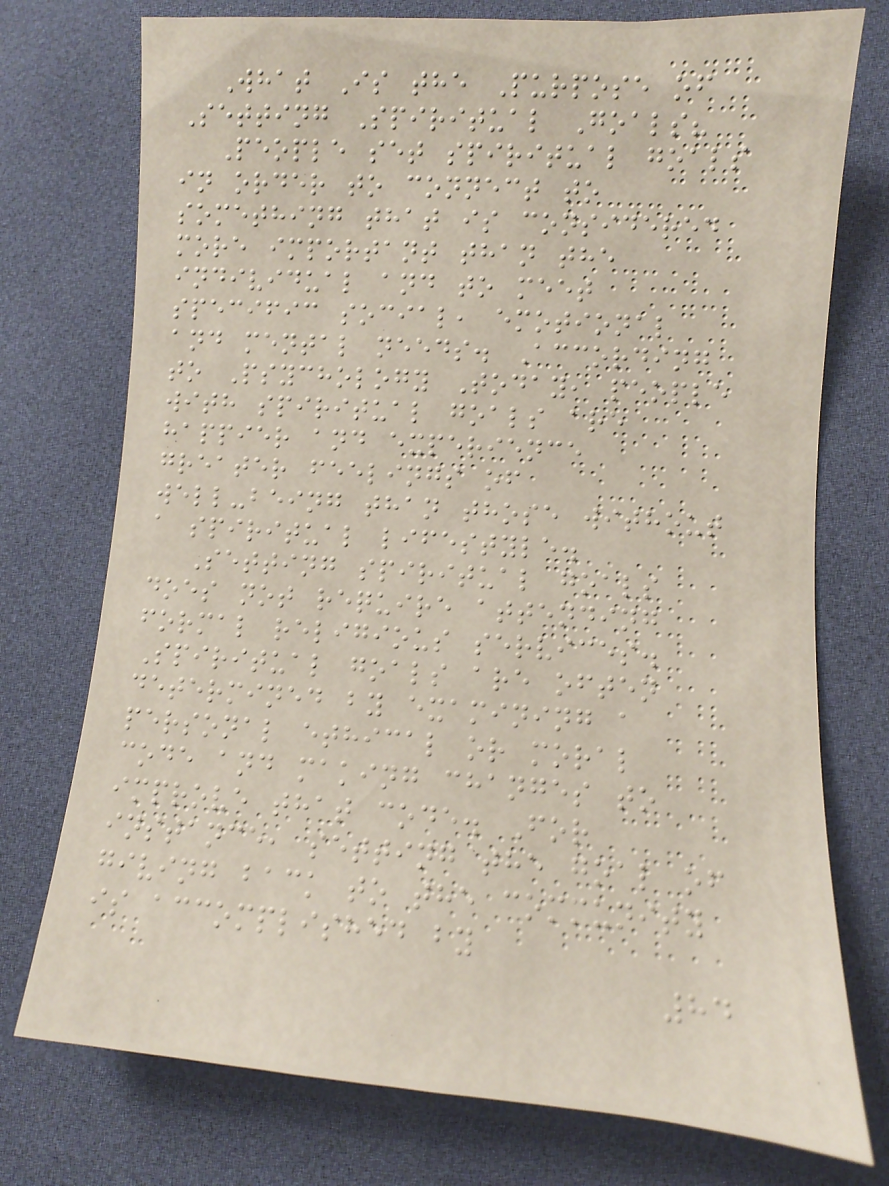What Is the Purpose of
Setting Spiritual Goals?
People set spiritual goals
in order to connect to
something that is considered
more important than the
individual and to meet
specific social, emotional
and mental needs. According
to Psychology Today, people
with spiritual goals are
happier and experience
greater feelings of
well-being than those without
a spiritual lifestyle.
Setting spiritual goals
does not require attending
formal religious services.
Spiritual goals are often
determined by examining a
personal ethical or moral
code and making changes to
improve that code. For
instance, setting the goal of
giving back to the community
is accomplished by
84
